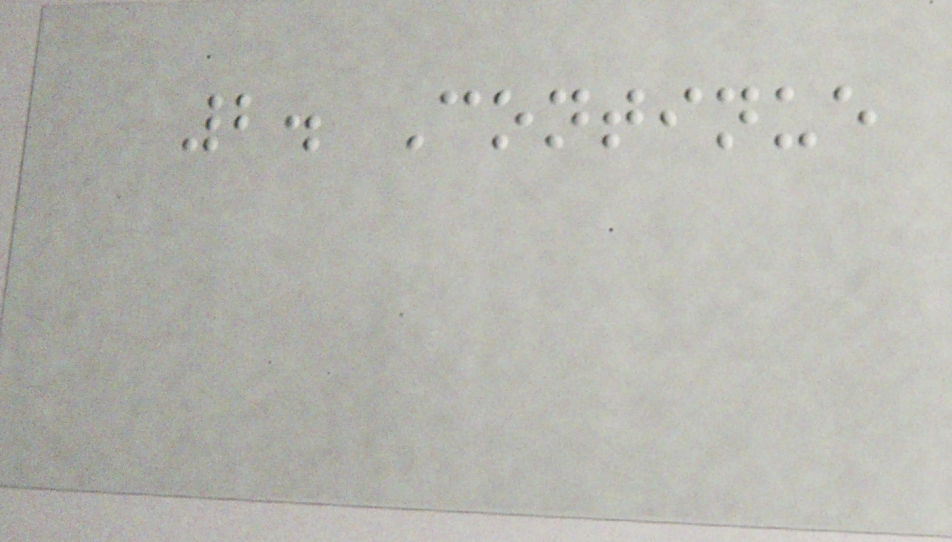2. Continue
